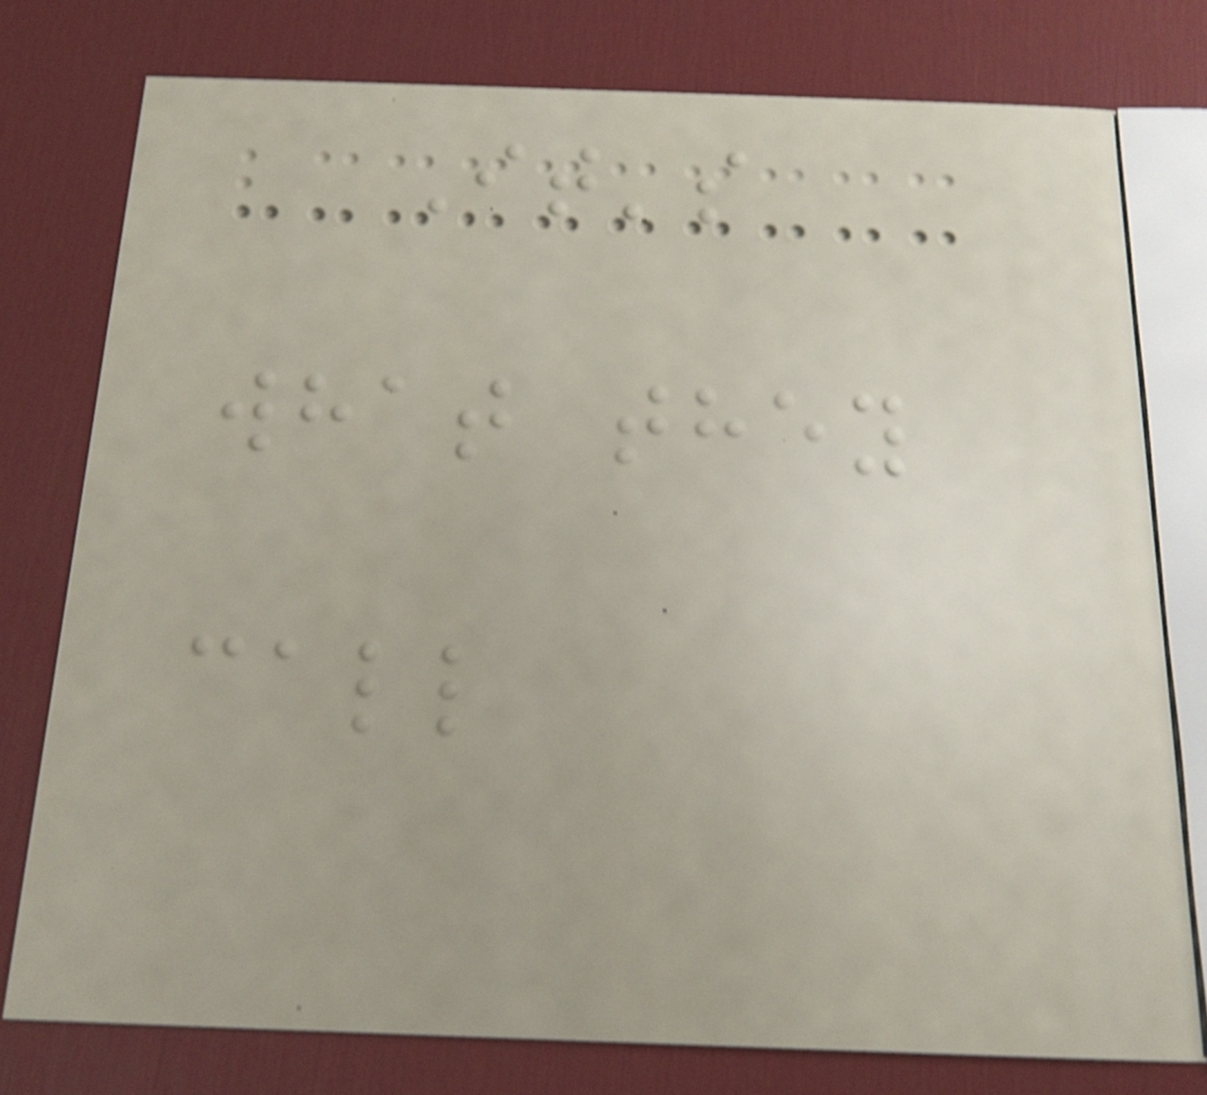It's
what they
call
